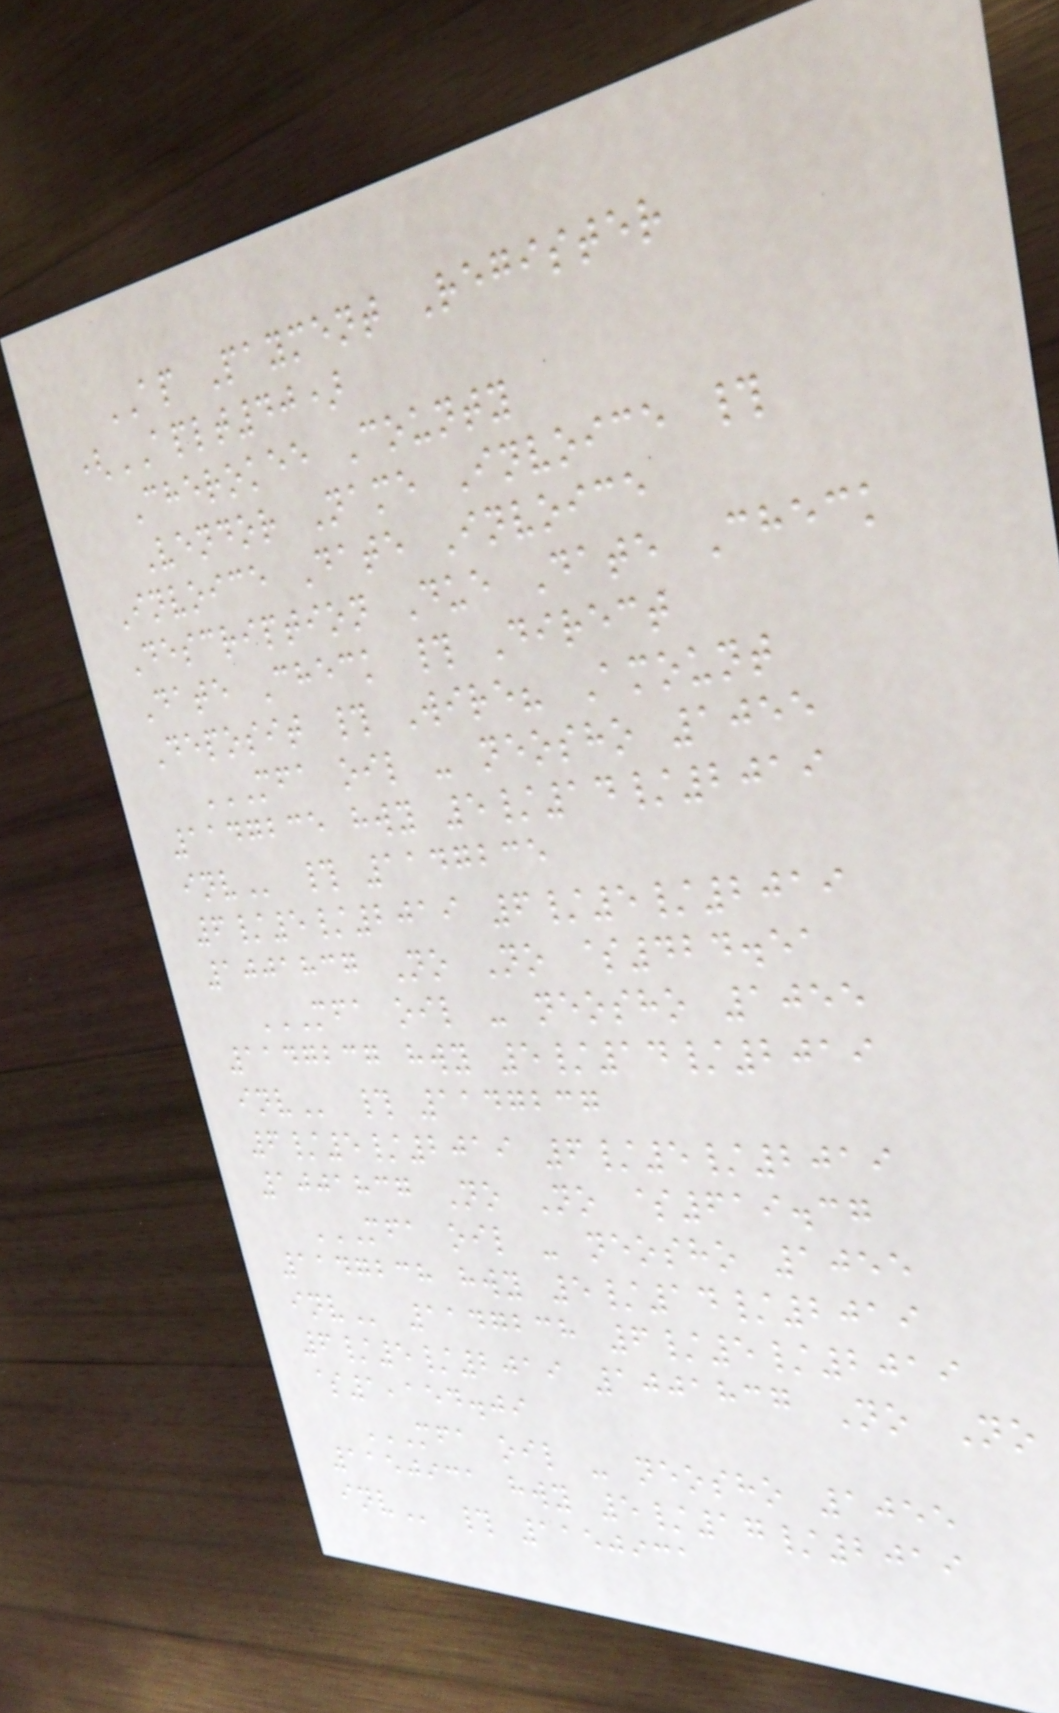AP Payment Register
(APLT40)
Cherokee County
Vendor Name Invoice #
Invoice Date Invoice
Description Due Date Check
Date Check # Direct
Deposit # Wire? Amount
MFA OIL - NEOSHO 1055
1147235 HWY 5/14/2019
INV # 1147235
6/5/2019 6/5/2019
1001837 No No $424.51
MFA OIL - NEOSHO 1055
1147237 HWY 5/14/2019
INV # 1147237
6/5/2019 6/5/2019
1001837 No No $619.37
MFA OIL - NEOSHO 1055
1147238 HWY 5/14/2019
INV 1147238 6/5/2019
6/5/2019 1001837 No No
$1,154.09
MFA OIL - NEOSHO 1055
1150931 HWY 5/17/2019
INV # 1150931
